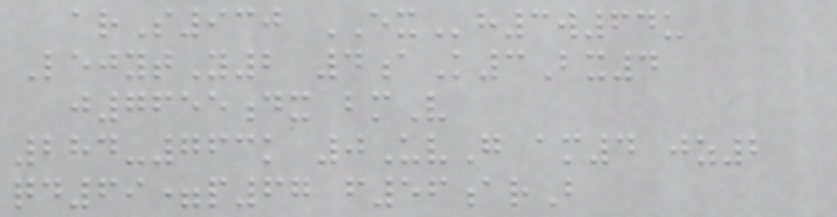arS930 EXh3w64u
LejytY2 4aK3Bx4
j7655dx bmV
284-763k 0UvG am4 jz2
qd69=p67 f56arB
